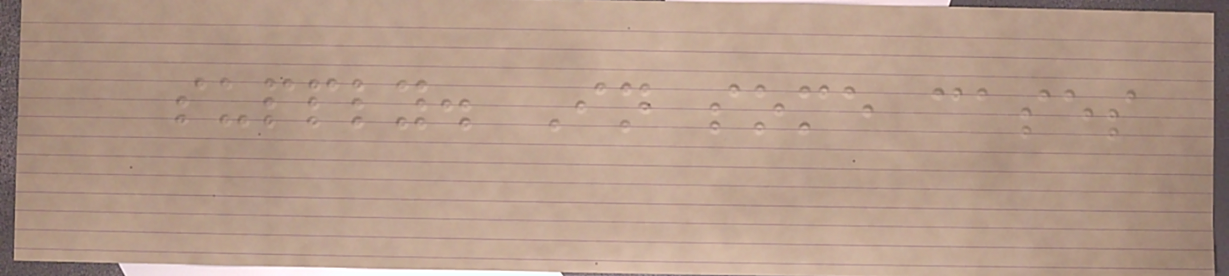supply. In some cases
